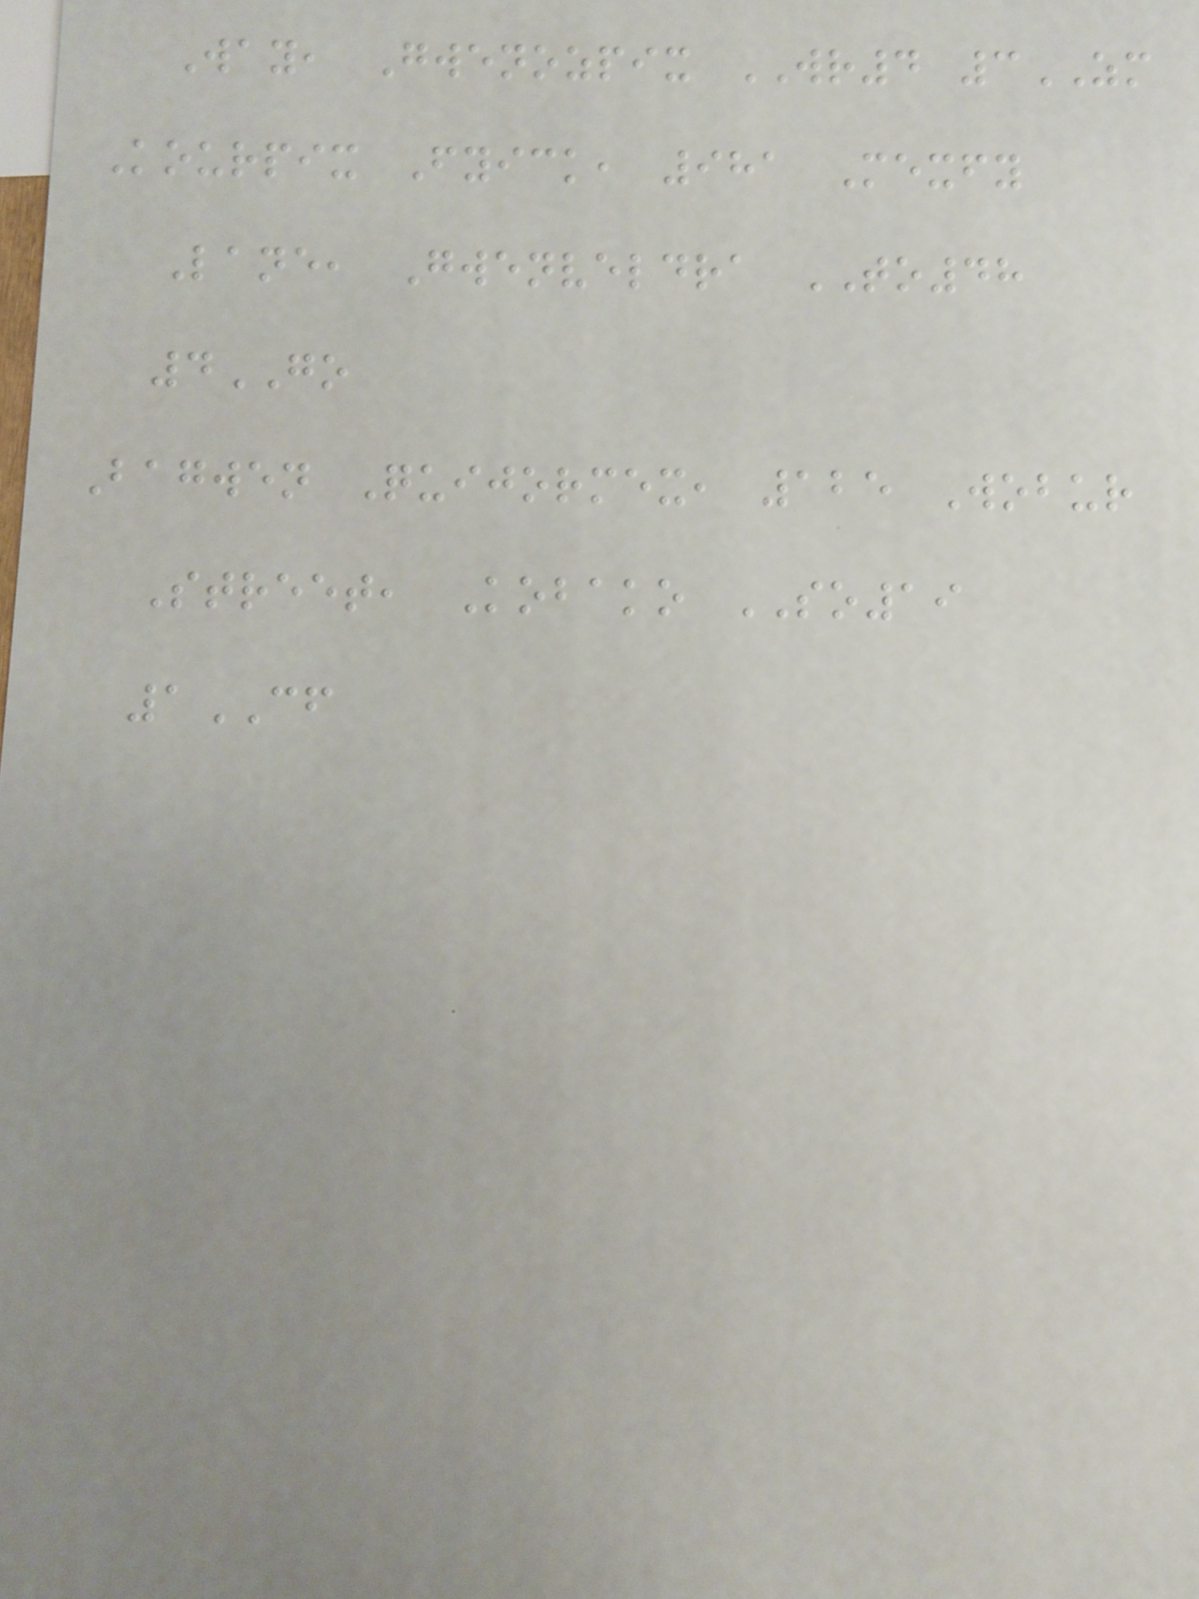Way, Gwenozpix WR4 3ZM
Kourpix Fyick, 981 Mexfy
Lane, Gwenveldra TO48
4GO
Bagwen Quijormex, 125 Wobur
Street, Kobako SO19
1CF
